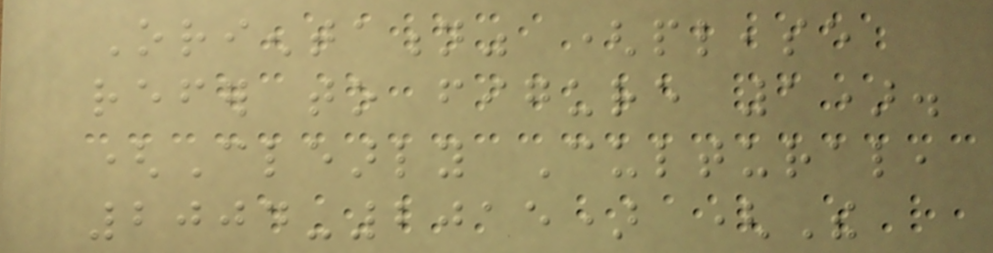Orientation" (please
refer to figure 1).
(Clearly Cultural,
2004-2015) (The
